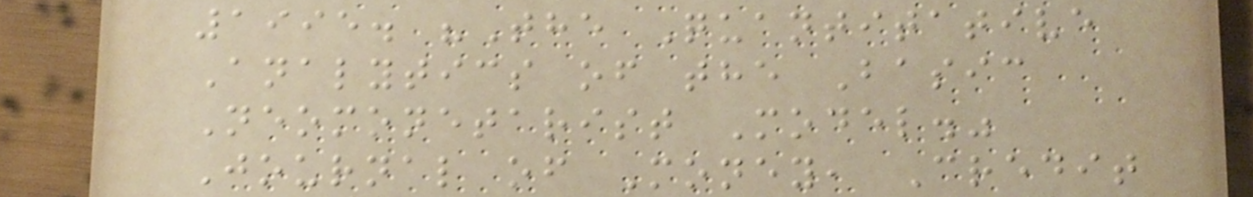1995. "The Quantitative
Analytics of the Basic
Neomonetarist Model."
Journal of Money, Credit
